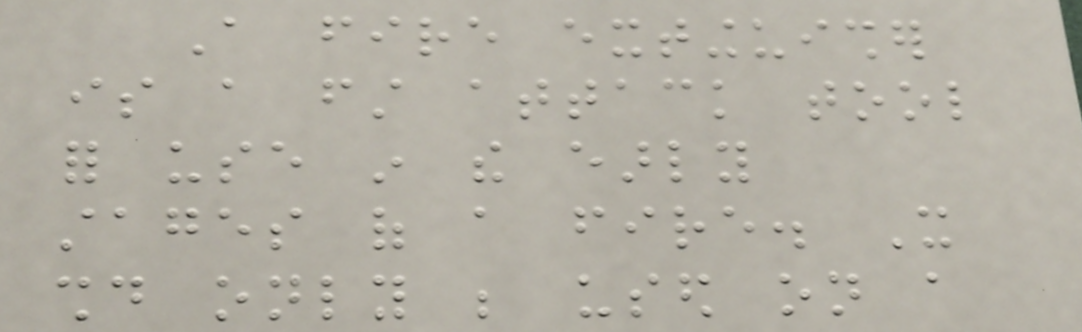A fire extinguisher
is a first attack tool
for use in the early
stages of a fire. It
should only be used on a
